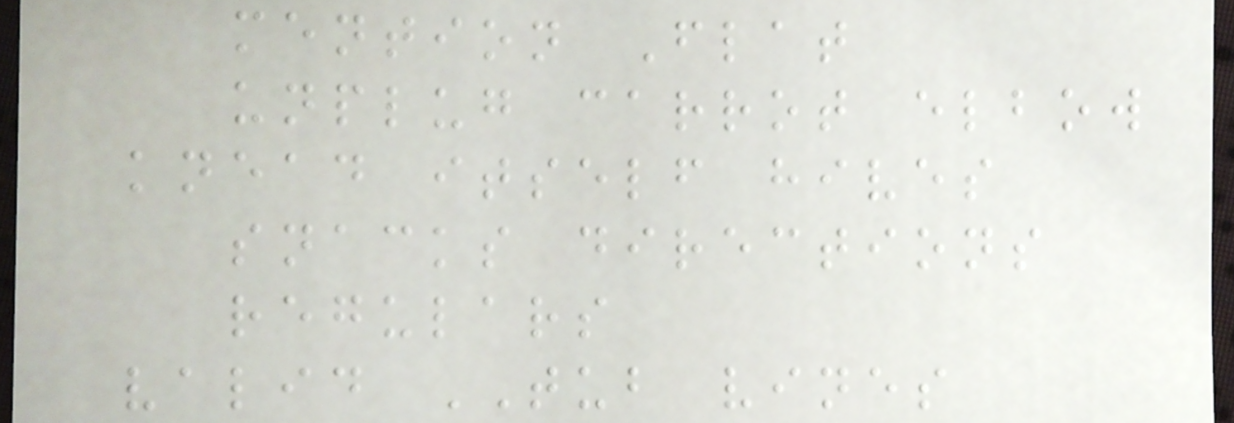mention Flat
unplug carrot elbow
knead itself hives
snacks directions
regulars
valid TUB vines
